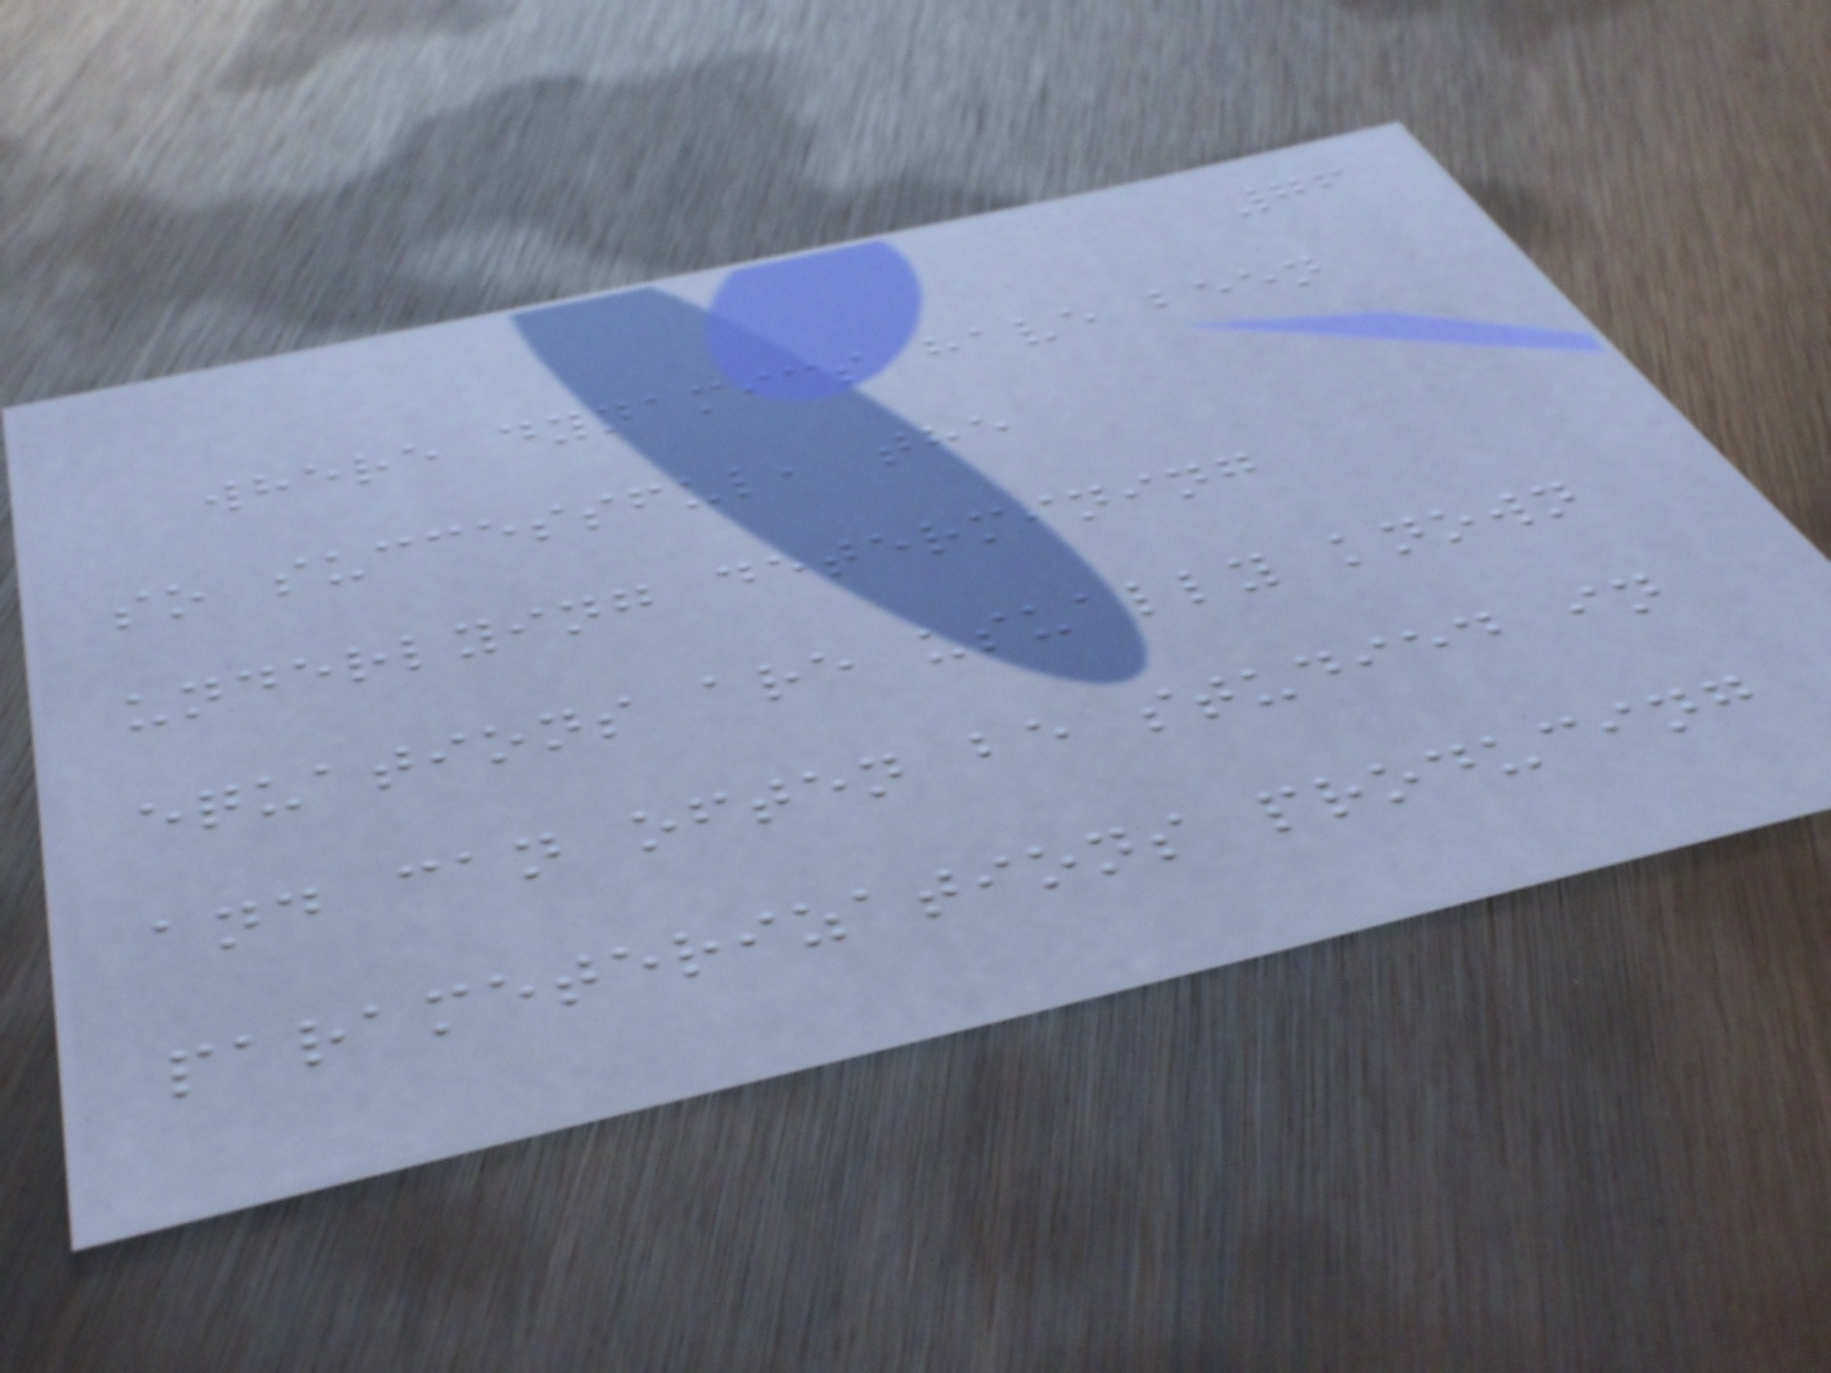76
where dynamics have been
so successful, the
underlying determining
equations are usually known
and can often be studied in
parameterizations producing
